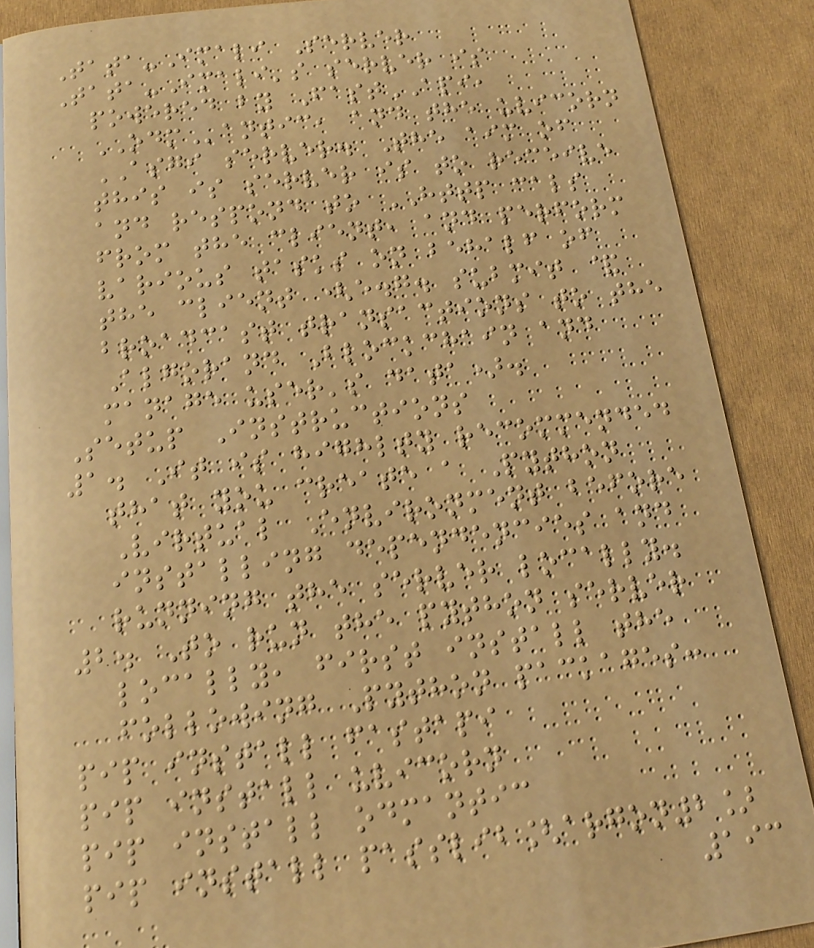Tata-Imali Server
Tata-Imali's server is
powered by FastAPI,
ODMantic, and the uvicorn
ASGI server. The aim of
this is server is to receive
and respond to HTTP cals
from the client, and perform
various tasks on behalf of
the client (e.g. submit &
broadcast transactions to the
Algorand Blockchain and
manage user's data).
Setup Instructions
1. It is highlty recommended
that you create a Python
Virtual Environment before
installing dependencies and
running the server locally.
2. To run the python server
locally, first install the
following Python packages:
pip install fastapi
pip install uvicorn
pip install odmantic
pip install passlib[argon2]
193
